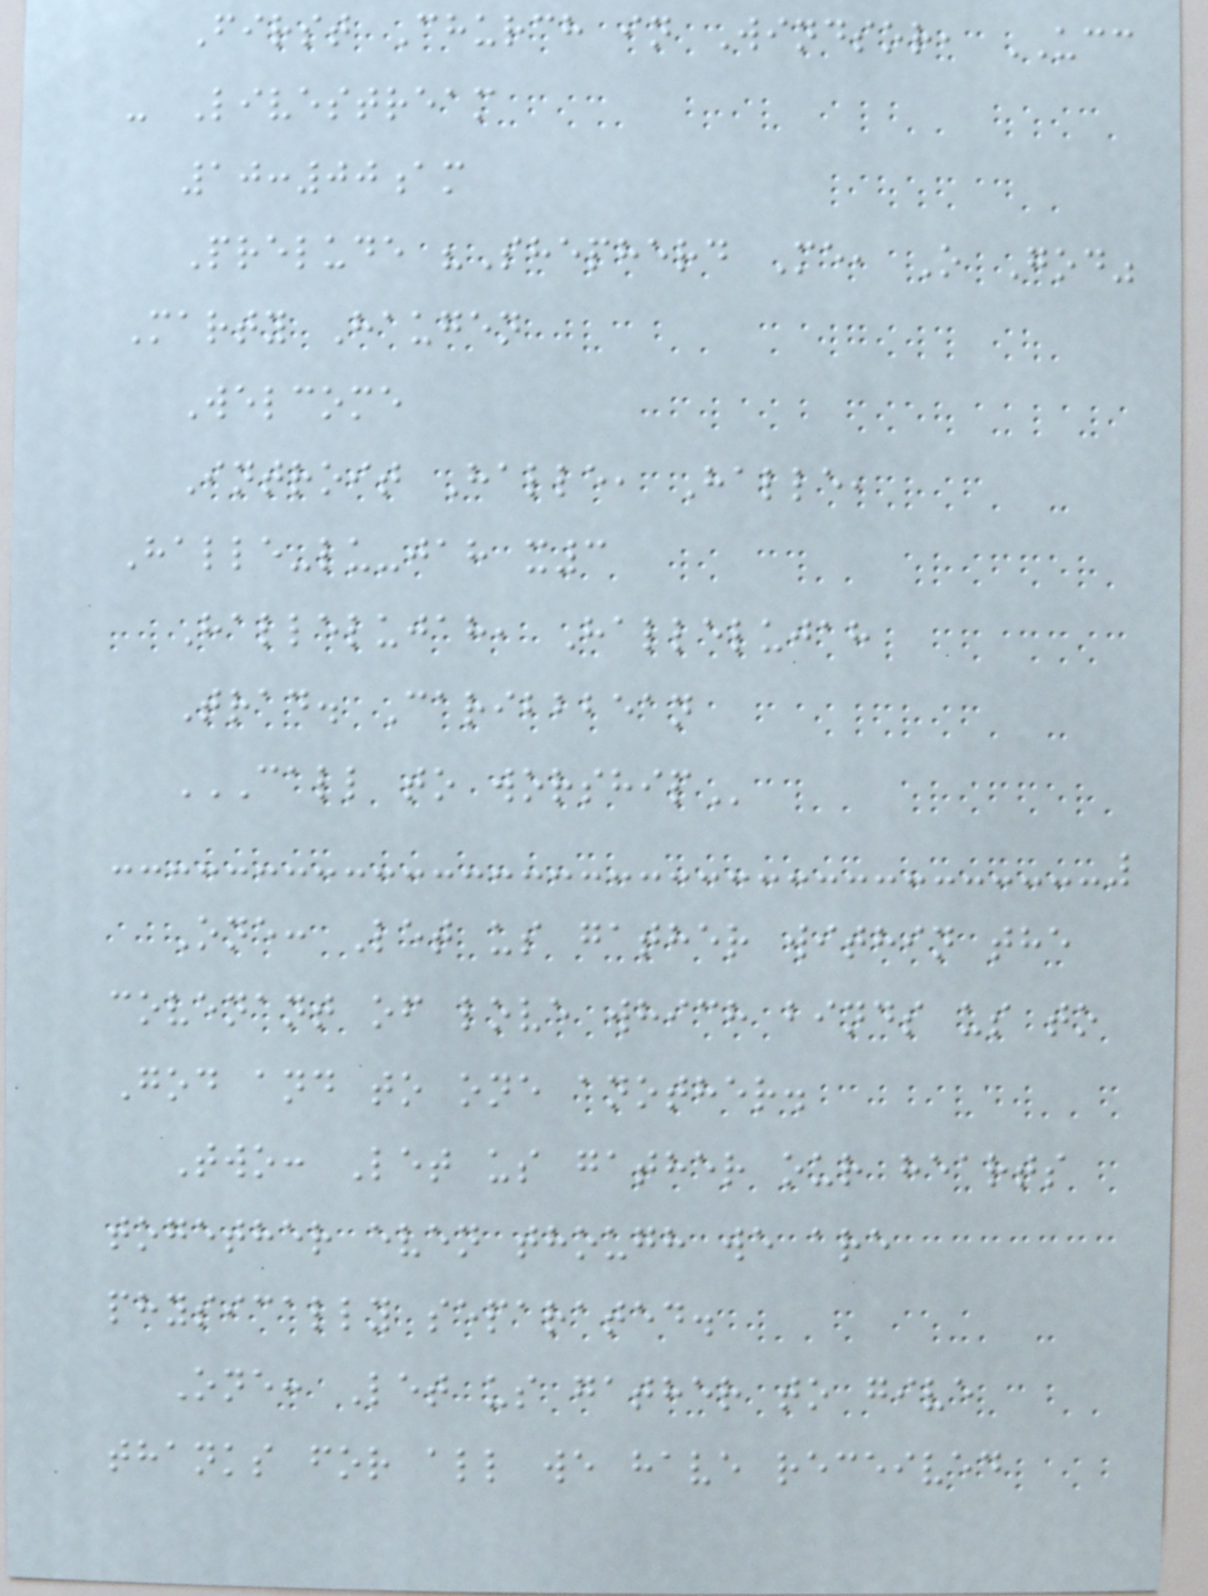First Church in Windsor, UCC
- Livestream
10:00am
Prelude "Shepherd Me, O God"
Marty Haugen
Welcome
Introit Halle, Halle,
Halle-lu-jah x3
Hallelujah, Hallelujah
Trad. Caribbbean
CALL TO WORSHIP
One: Let us gather within the
covenant of love which binds us to
God and to one another.
Two: Let us gather our hearts
together even though we are
physically separated.
One: Let us gather to give
thanks for all we have received
